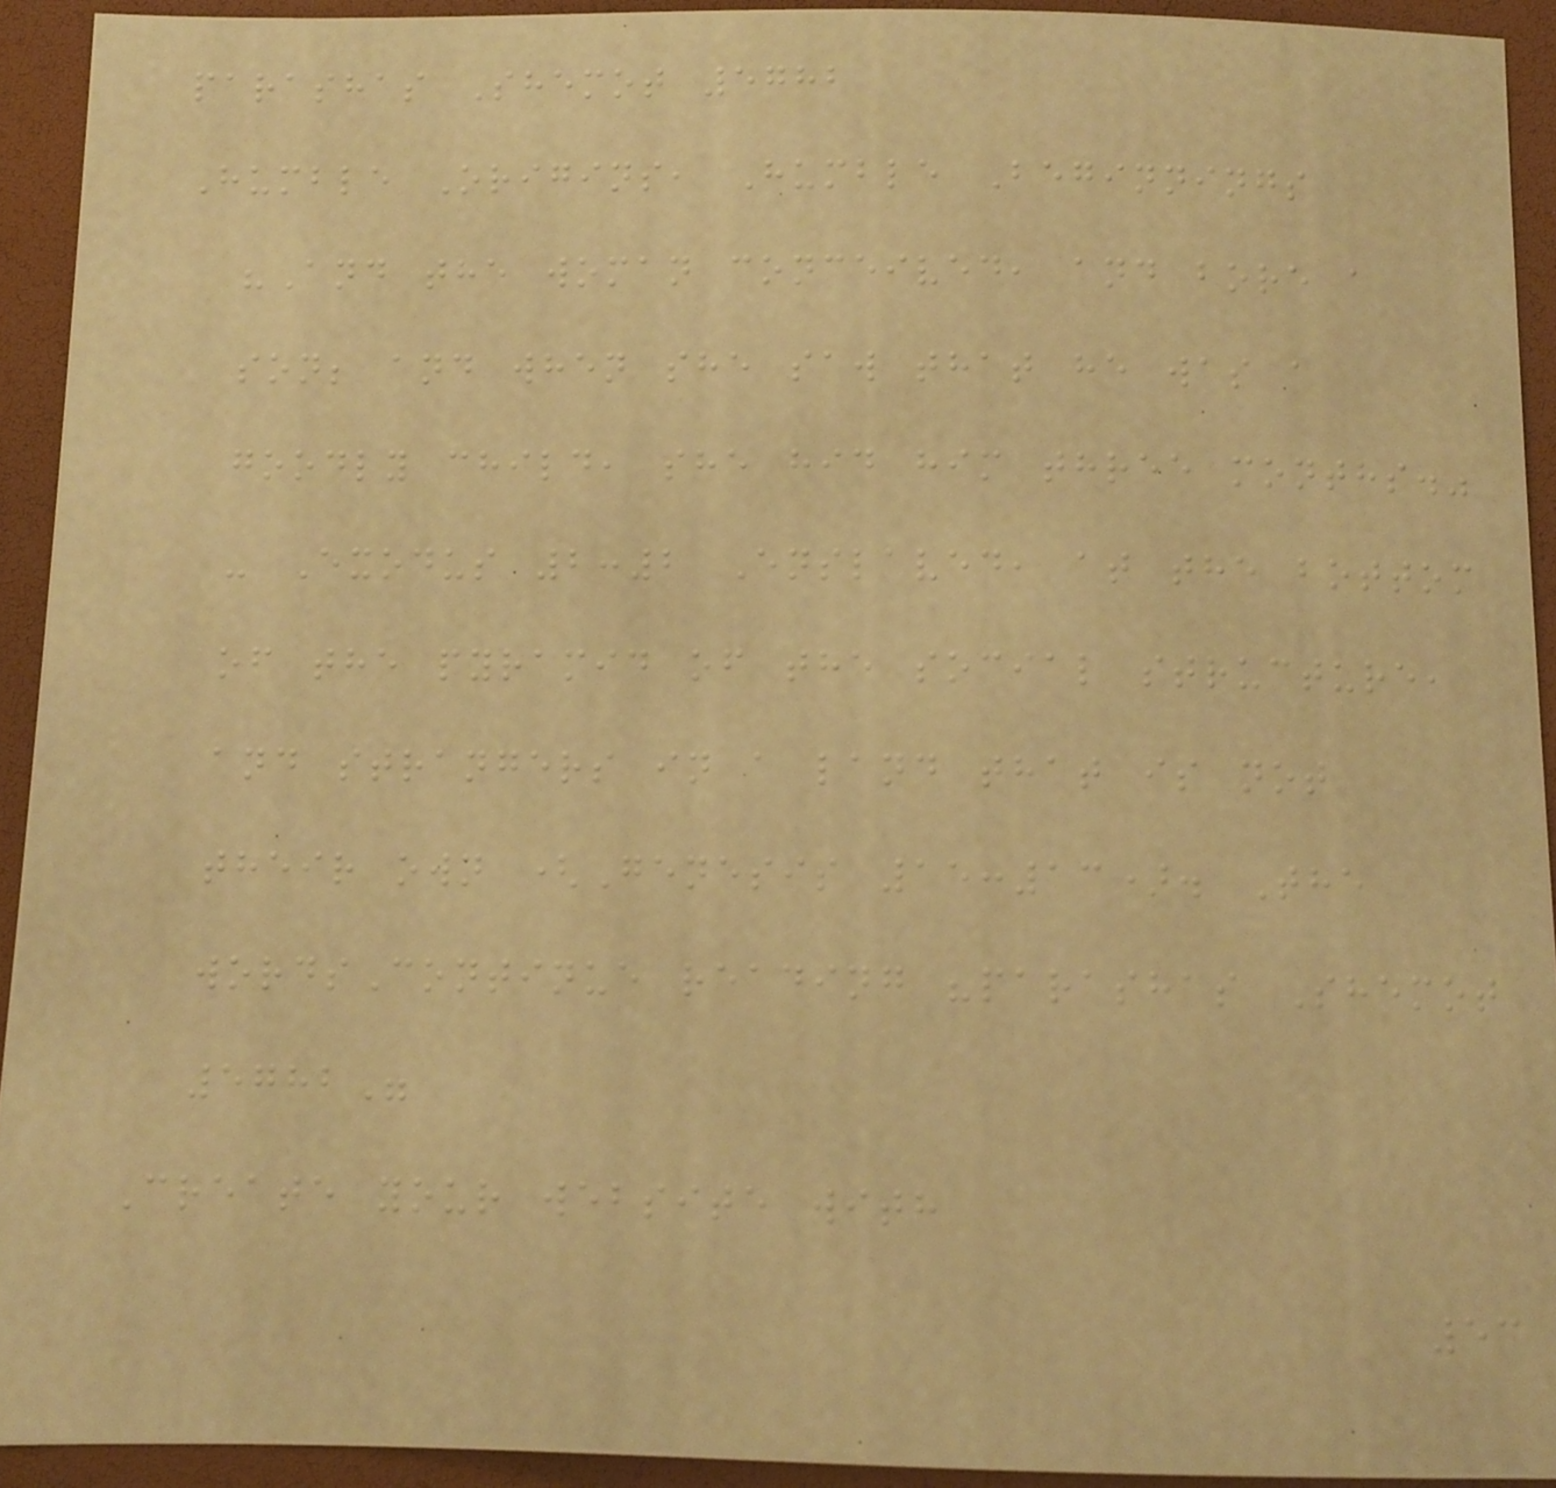parashas Shemot 5782
Humble Origins, Humble Beginnings
"And the woman conceived, and bore a
son; and when she saw that he was a
goodly child, she hid him three months."
- Exodus 2:2 Enslaved, at the bottom
of the pyramid of the social structure,
and strangers in a land that is not
their own (Genesis 15:13). The
wordsContinue reading "parashas Shemot
5782"
Create your website with
53
